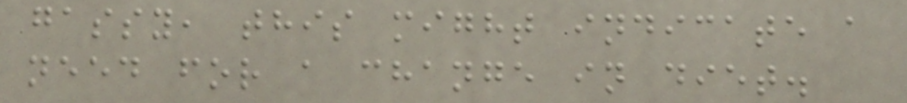gassy, this might indicate a
need for a change in diet.
